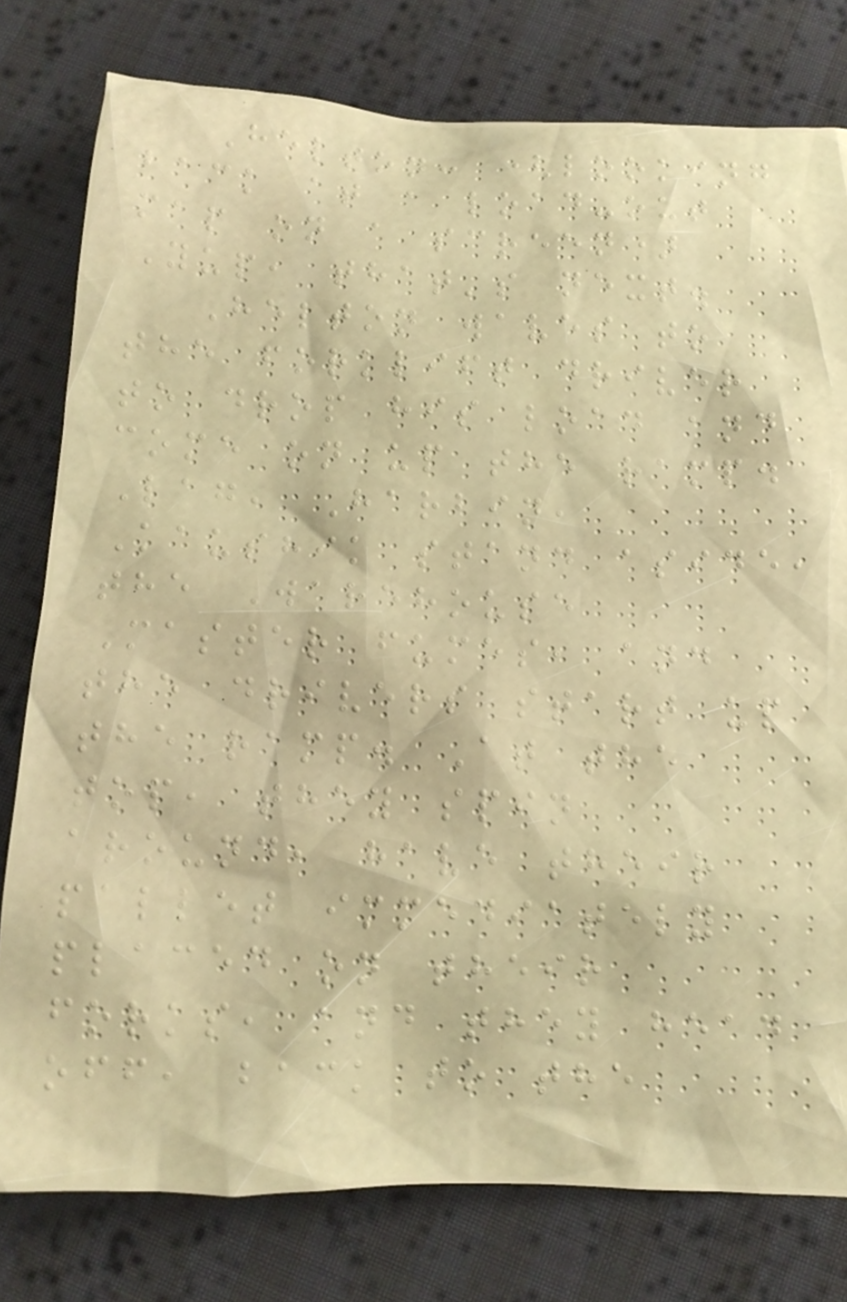Helton: (looking
back at a load-out
map on a screen)
Yup, that's next.
Helton waves to
the forklift driver
to drop his load and
come on up the ramp.
Lag, Harbin,
Kaushik stand aside,
the Warehouse
Master fumes, and
the drivers start up
the ramp. At the
top, they spin
around, have their
pallet immediately
placed on their
forks, and they head
off, back to the
